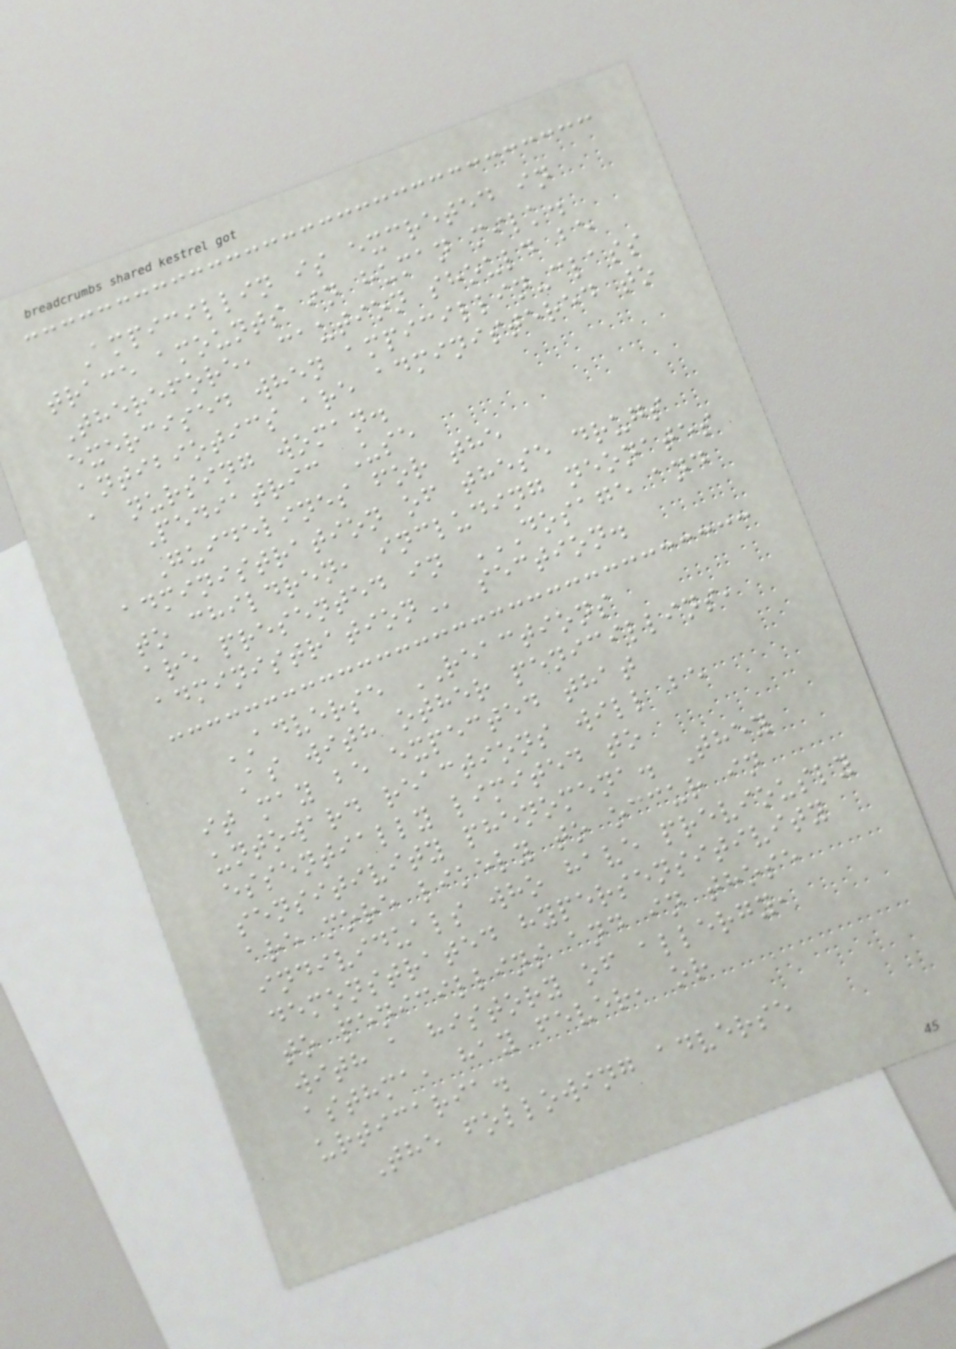Ampicillin is excreted in
trace amounts in human milk.
Therefore, caution should be
exercised when ampicillin-class
antibiotics are administered to
a nursing woman.
Pediatric Use
Guidelines for the
administration of these drugs
to children, including neonates
are presented in DOSAGE AND
ADMINISTRATION section.
ADVERSE REACTIONS
As with other penicillins,
it may be expected that
untoward reactions will be
essentially limited to
sensitivity phenomena. They
are more likely to occur in
individuals who have previously
demonstrated hypersensitivity
to penicillins and in those
with a history of allergy,
asthma, hay fever, or
urticaria.
The following adverse
